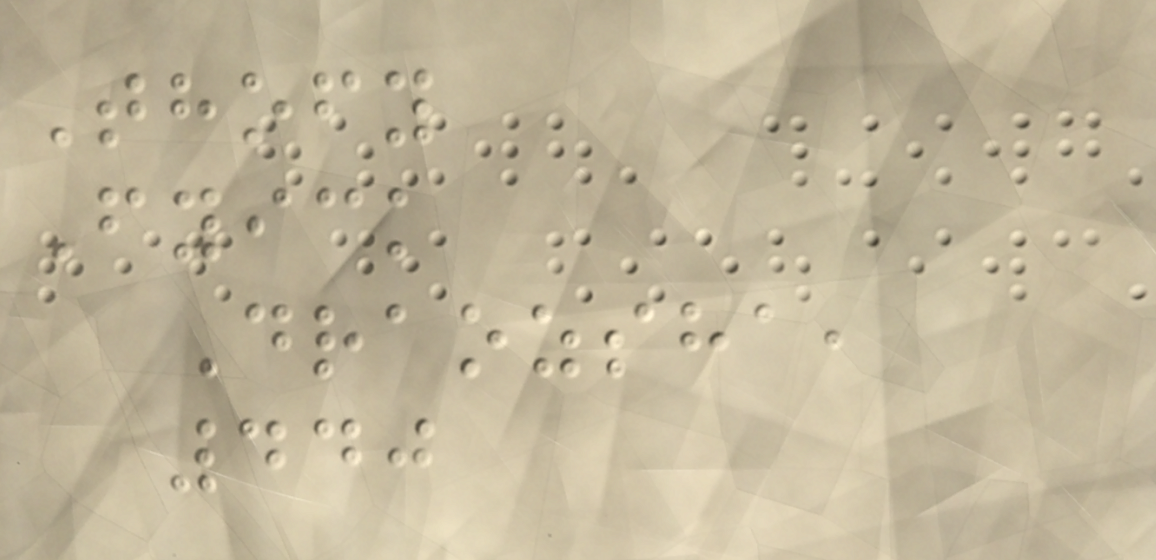Thofy
Fyick
Draozsha,
440
